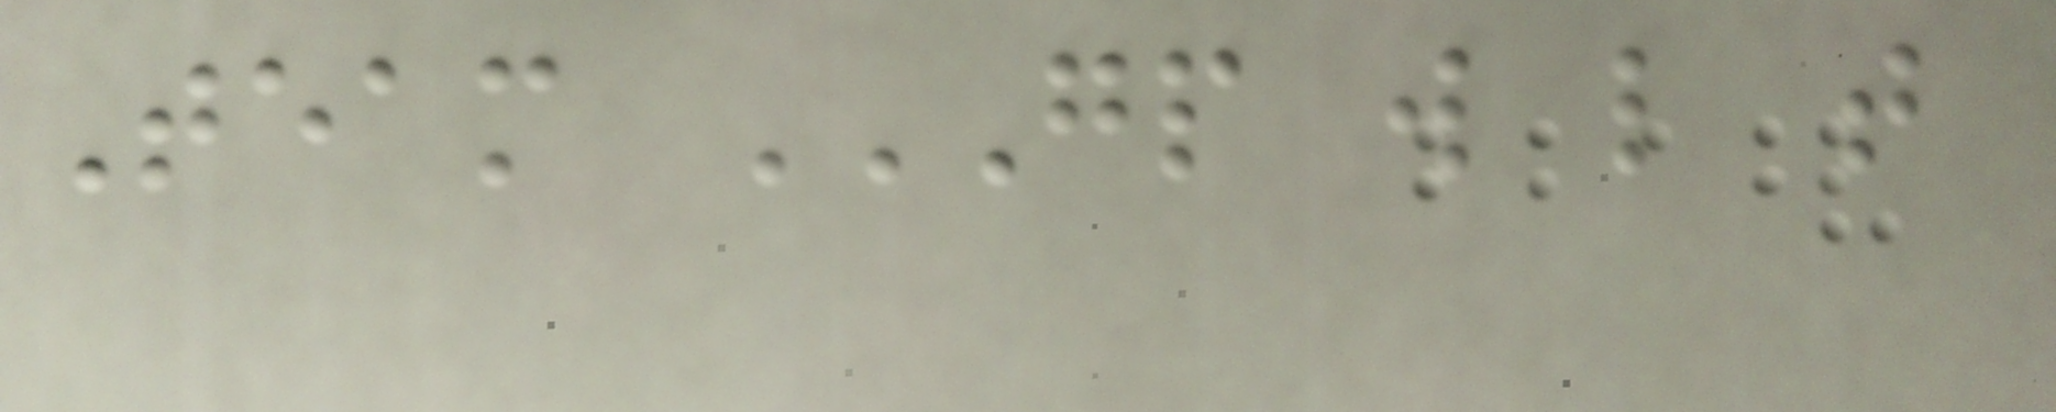Team GP W L T
